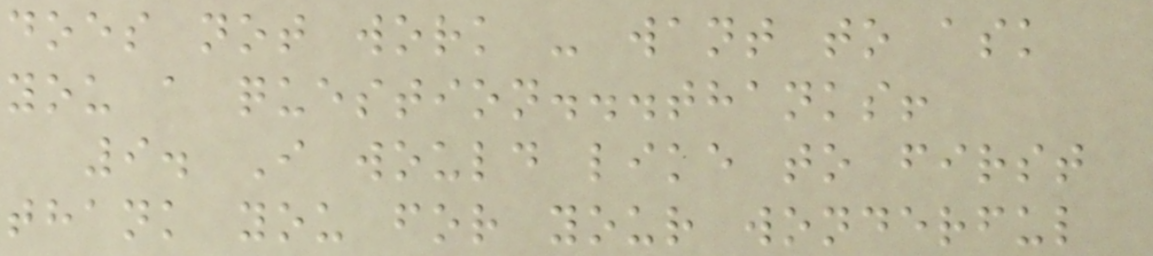does not work - want to ask
you a question...thanks!
9. I would like to first
thank you for your wonderful
